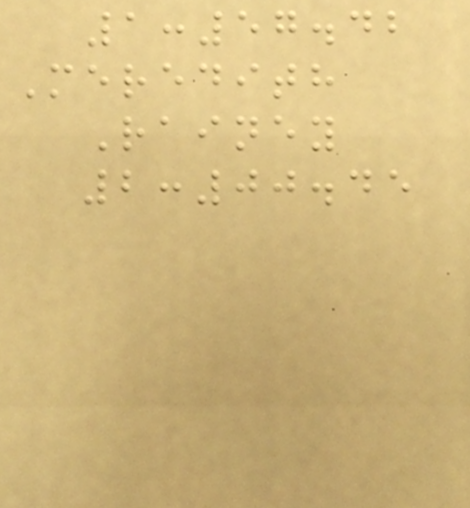1:57.42
Meredith
Rainey
2:00.45
